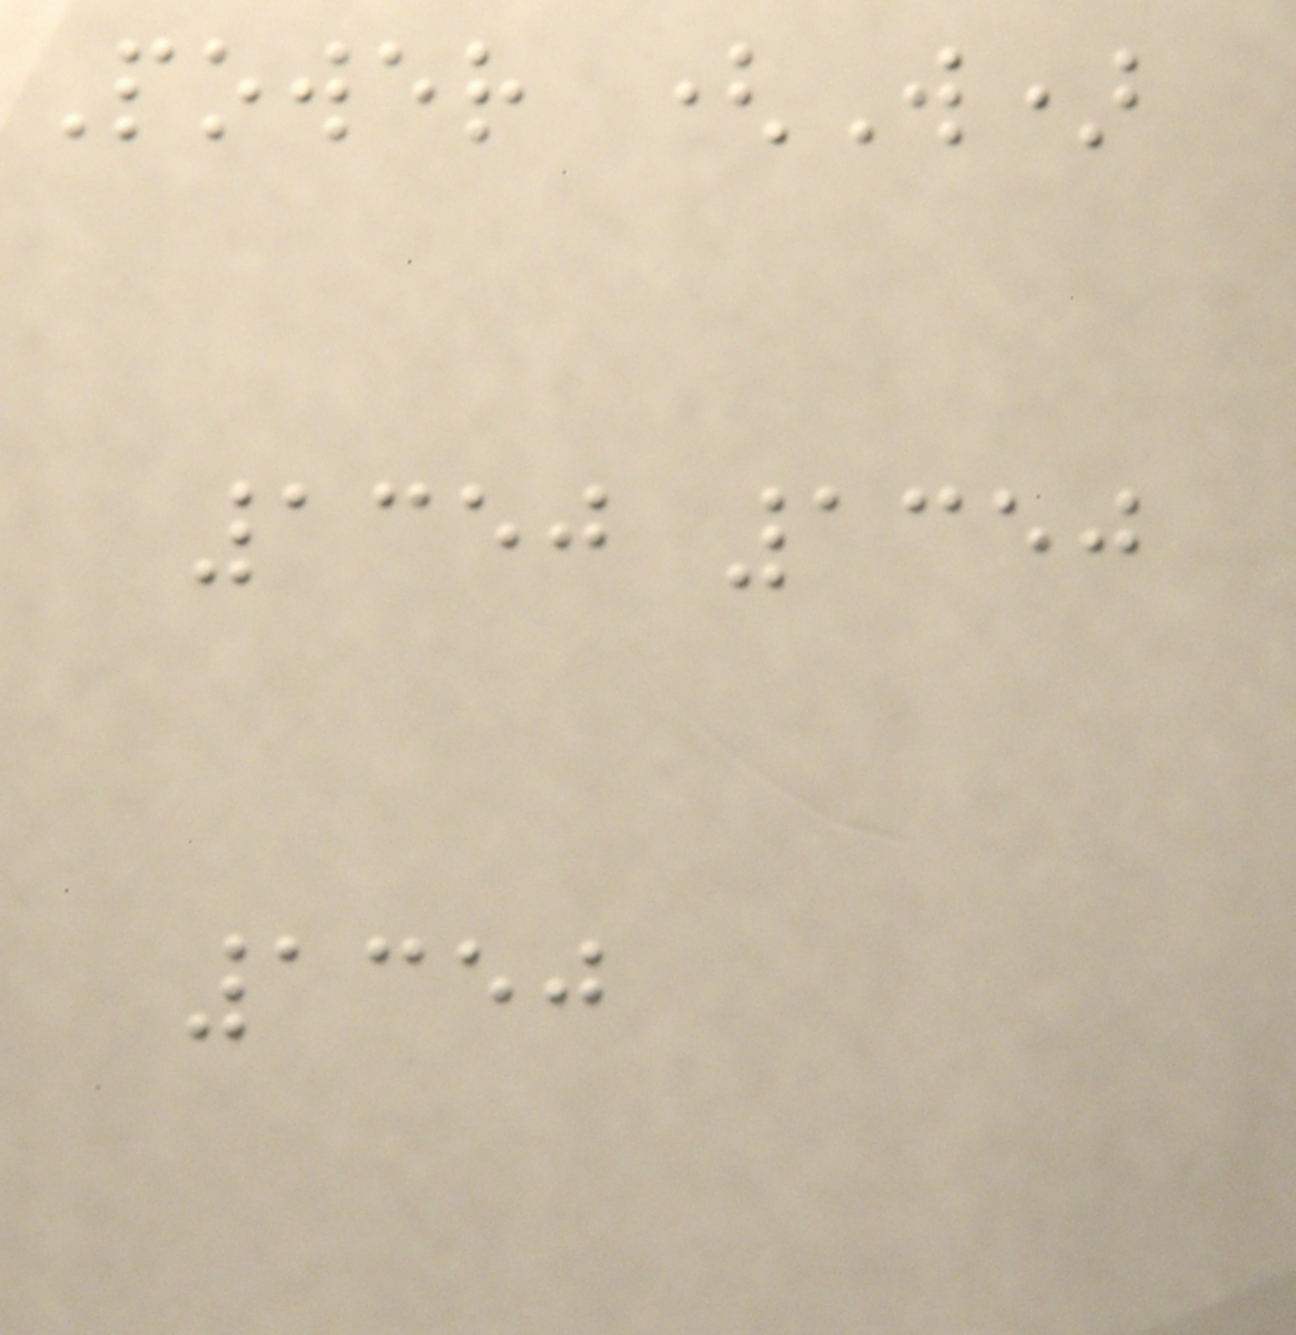Power (W)
1350 1350
1350
